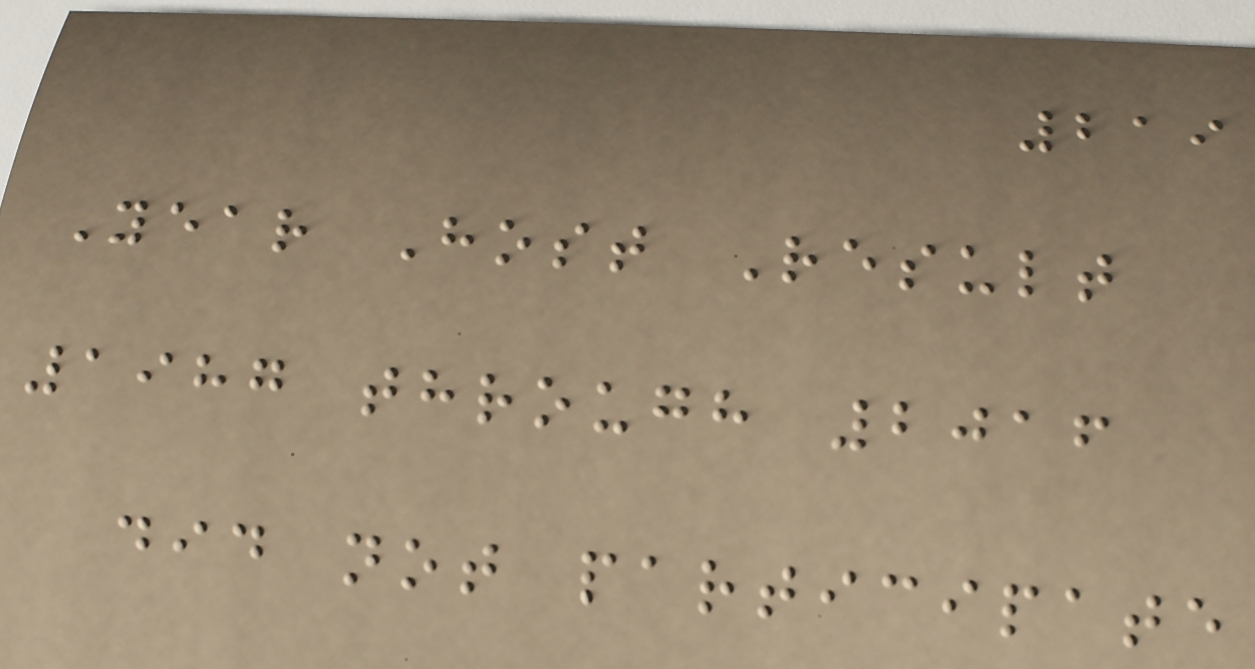219
Year Host Result
1987 through 2016
did not participate
